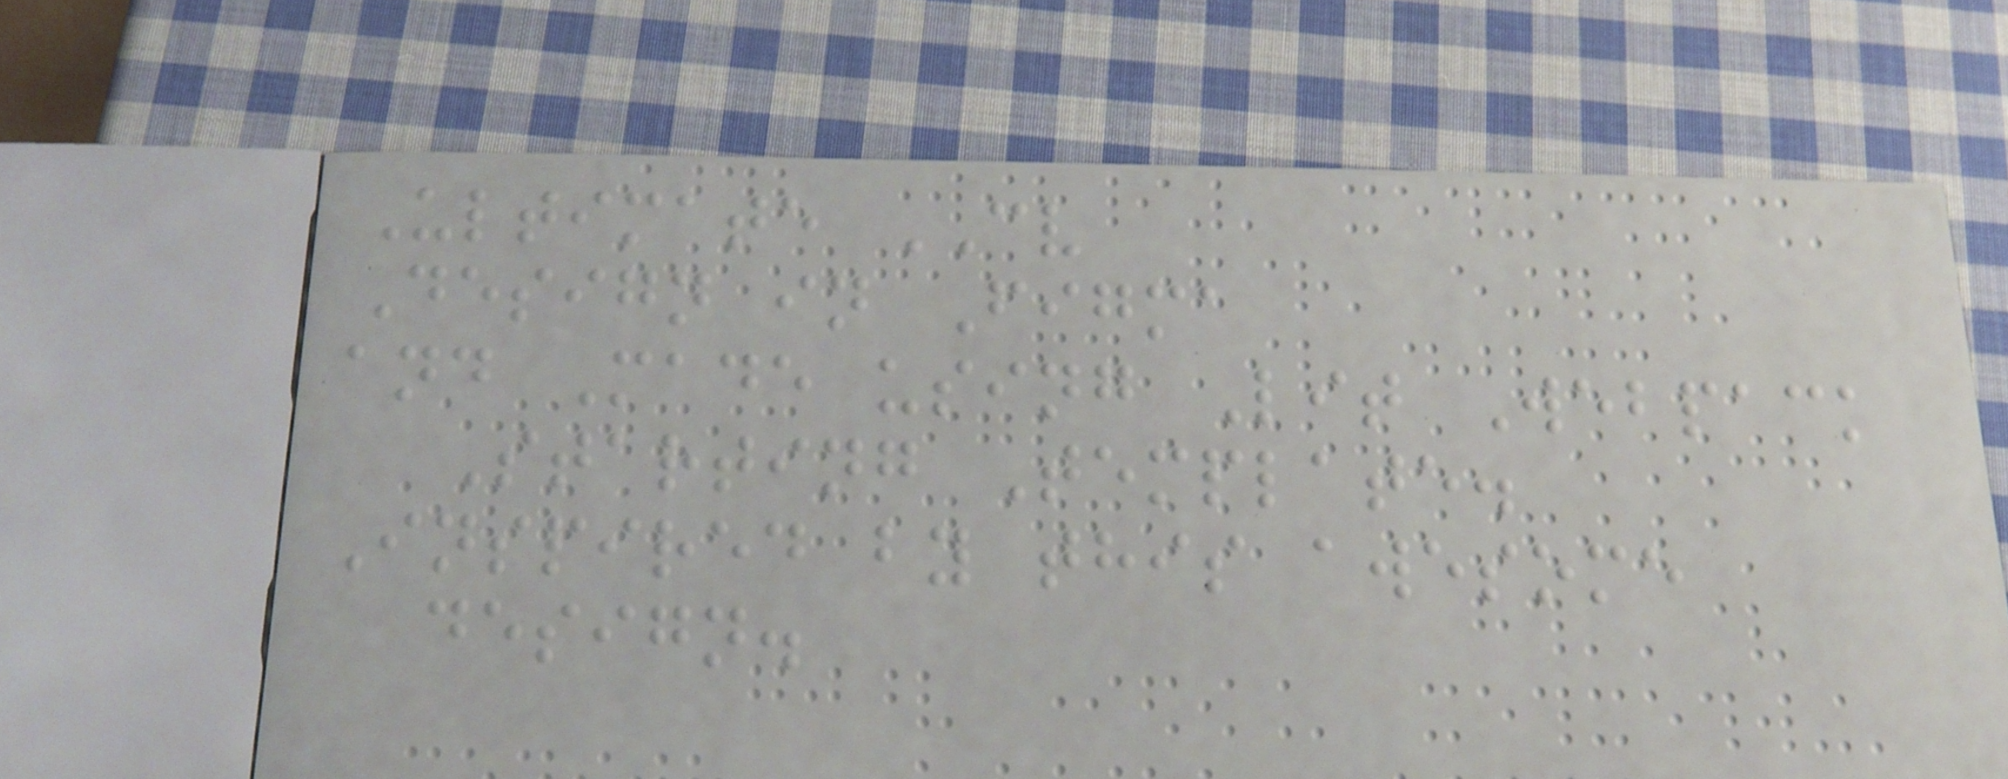Ultimate CV
Design in Figma
and Made using Lit Webpack
Starting Template.
Inspired by this awesome
design.
